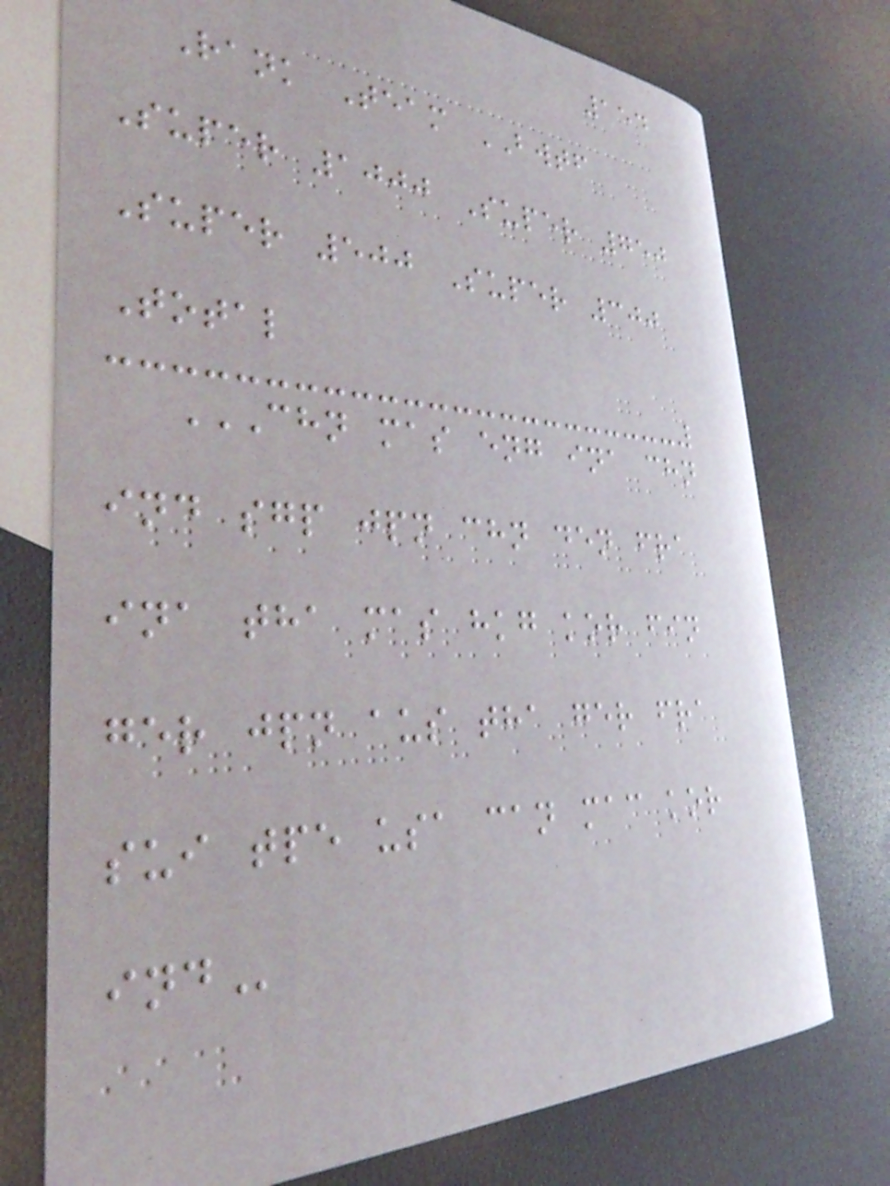154
Rank Team BWTF
Super 1000 Super 750
Super 500 Super 300
Total
CHN MAS ENG INA CHN
IND SGP JPN CHN DEN FRA
INA THA MAS HKG KOR FIN
GER JPN AUS THA GER FRA
SUI TPE USA CAN MAC KOR
IND
